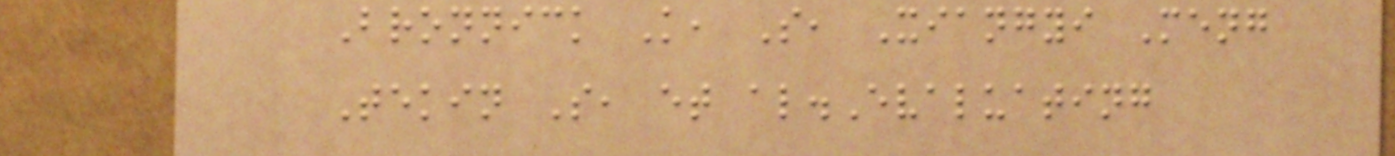Bronnick K, S, Xiangyi Meng
Tekin S, et al.Evaluating
